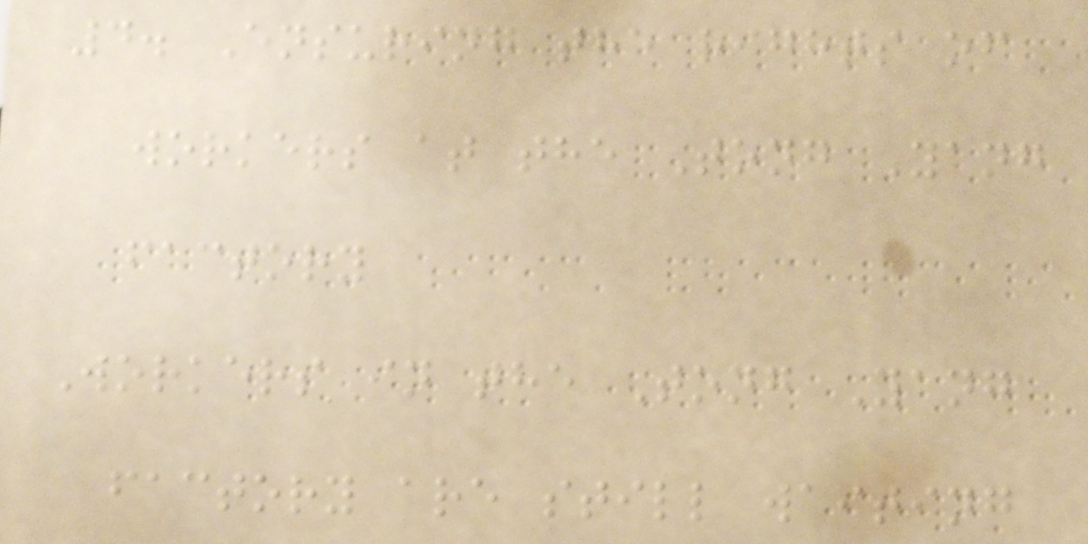4. Ensuring the rights of
workers at the Tong Yang
factory
Workers in the Tong Yang
factory are still waiting
